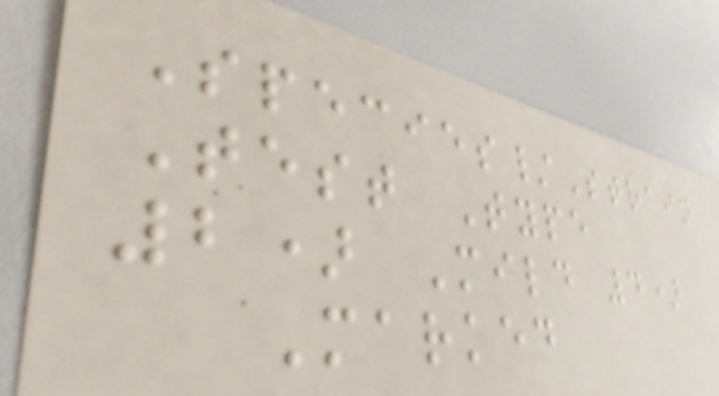Species/Strain
Test Type
2) Mild 4)
Marked
